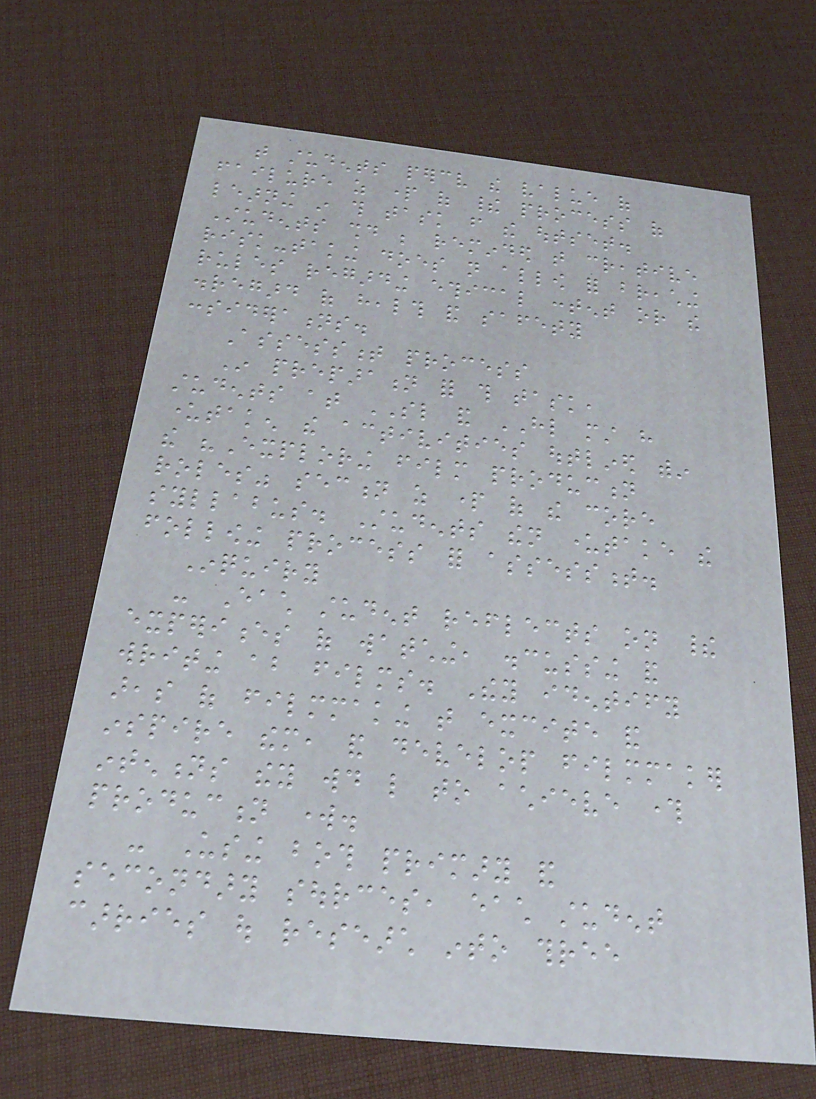that students perceive the value of
failure as part of their process of
learning in this task from the outset.
Students should be reminded that creative
risk-taking does not allow for breaching
rules regarding ethical content or the
disregard of health and safety
considerations.
Assessment process
In preparation for this task,
students at SL and HL must have
undertaken the activities outlined within
the "Exploring film production
roles" section as part of the core
syllabus. Students then undertake the
following process for assessment.
Inquiry
- Each student reflects on their
experiences of watching, discussing and
writing about films. They identify
areas of filmmaking that excite and
inspire them, and develop filmmaker
intentions they would like to achieve through
production work.
- Using both primary and
secondary sources, each student
carries out research into three
